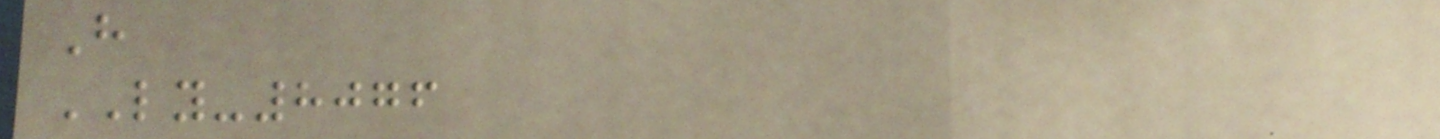H
LY-8076
